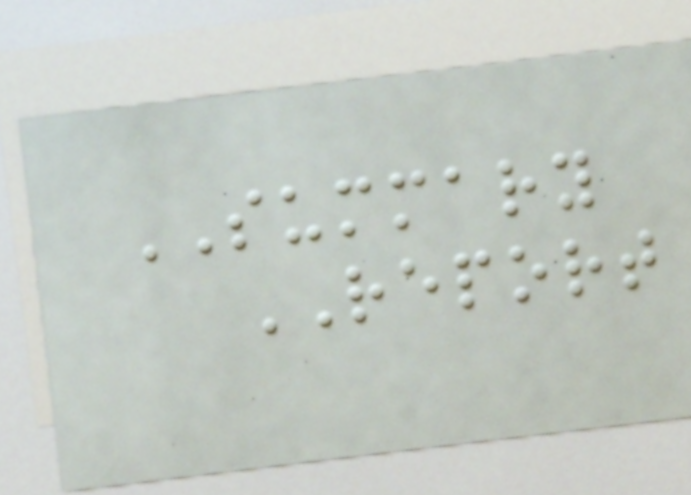SUMMARY
REPORT
